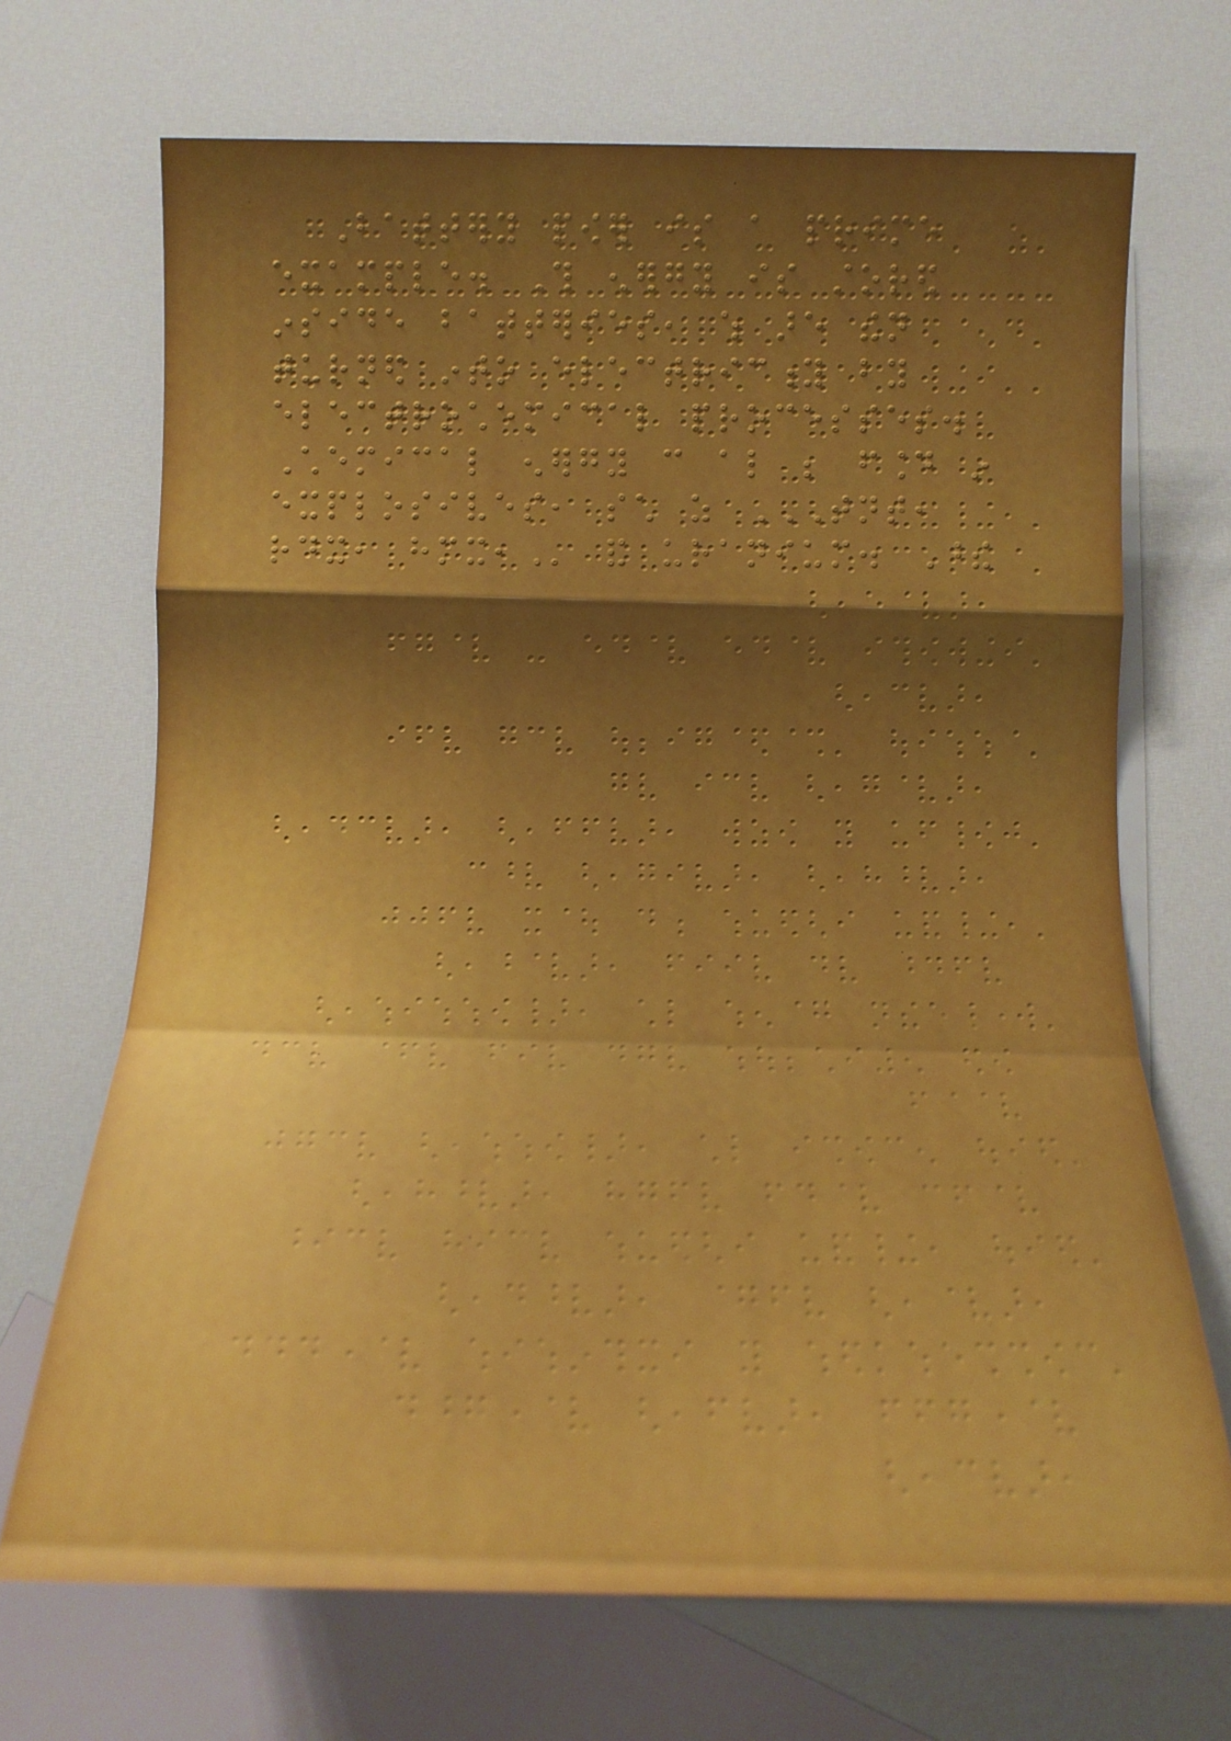Battery power is a prime
example. This energy is stored
inside batteries, which are then
turned into electricity by
electrochemical processes.
Chemical energy can also be found in
explosives, such as TNT,
RDX, HMX, and uranium. These
